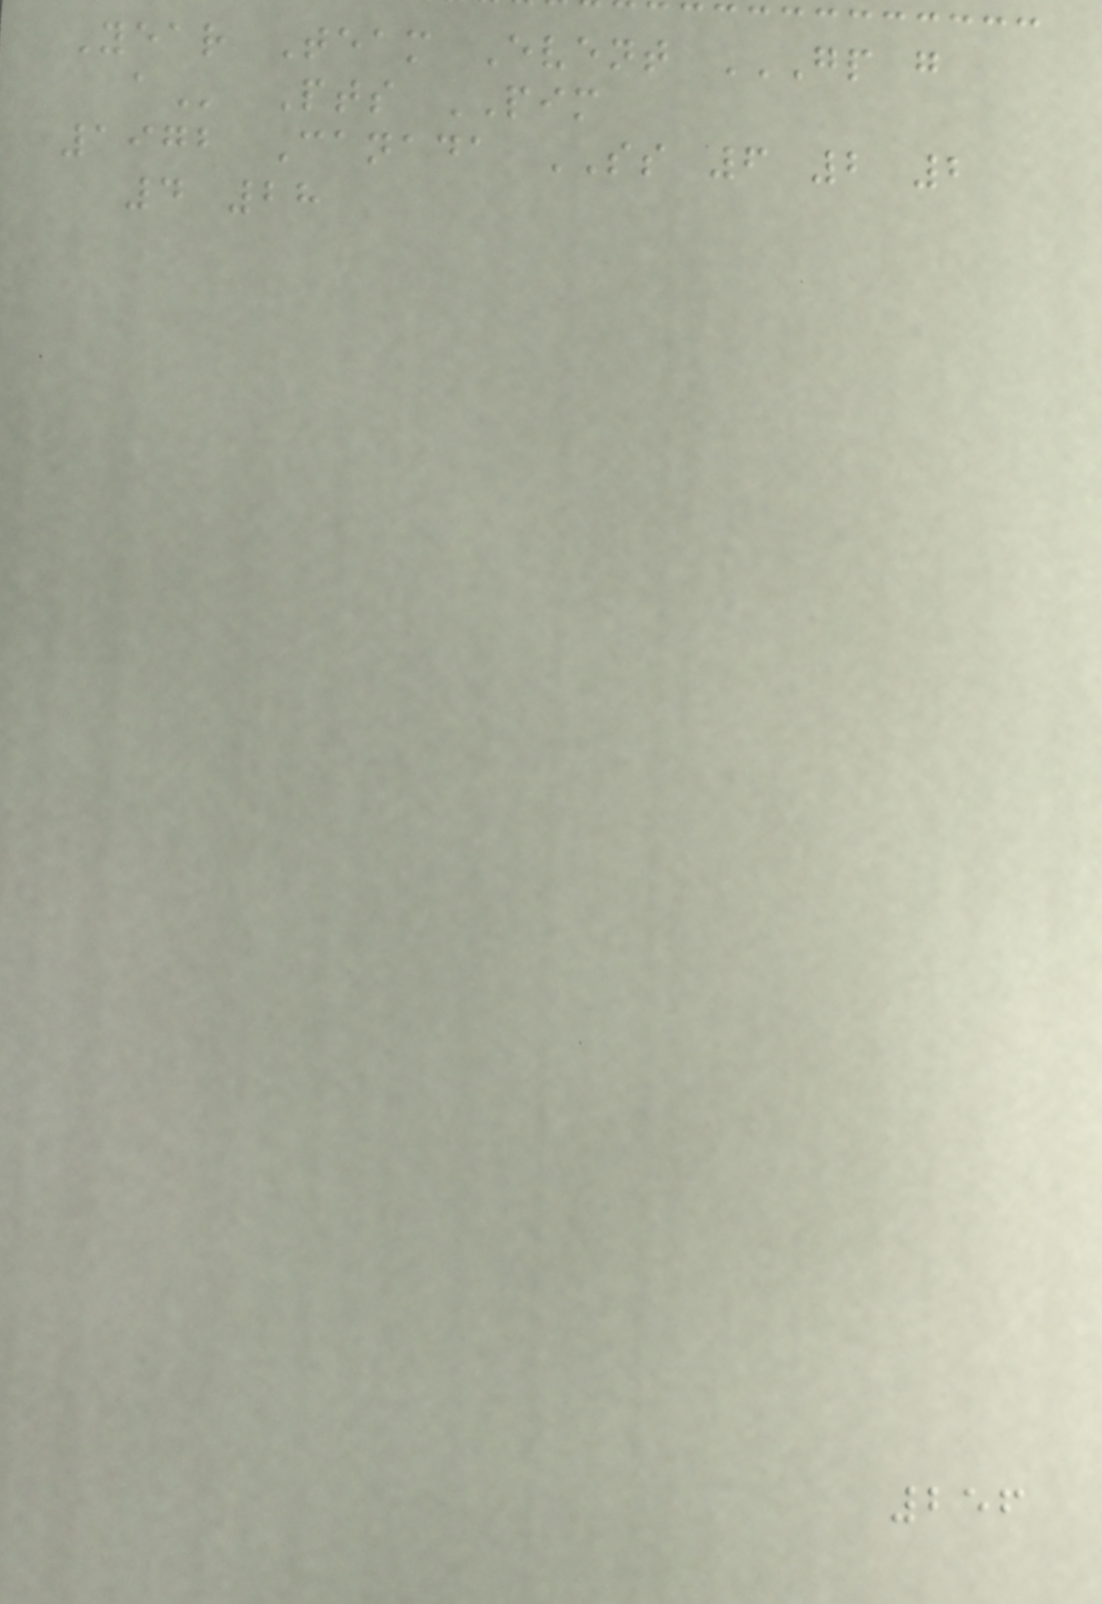Year Team Event GP G
A Pts PIM
1972 Canada SS 6 2 2
4 28
256
